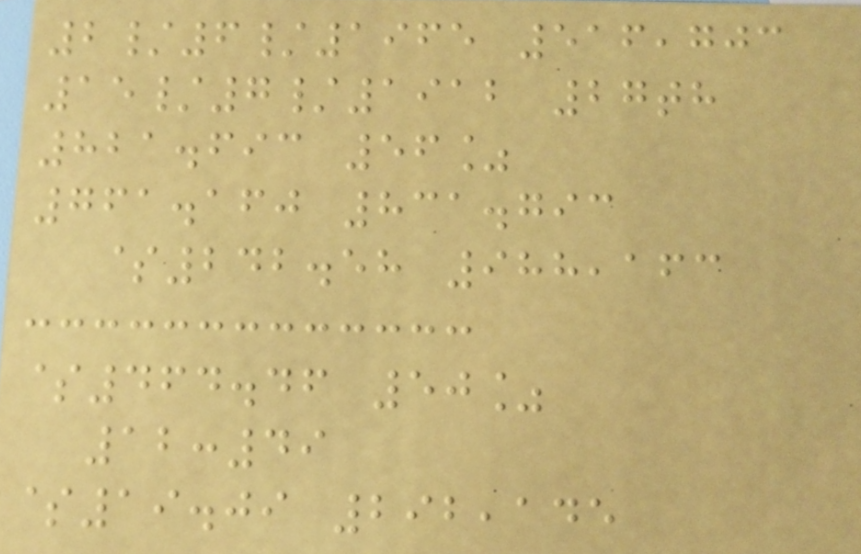2/6/1965 516,703
15/7/1912 27th
821.693 56%
761.160 831.793
$242.58 988,163
$464.46 50%
12:49
$19.09 292,145
